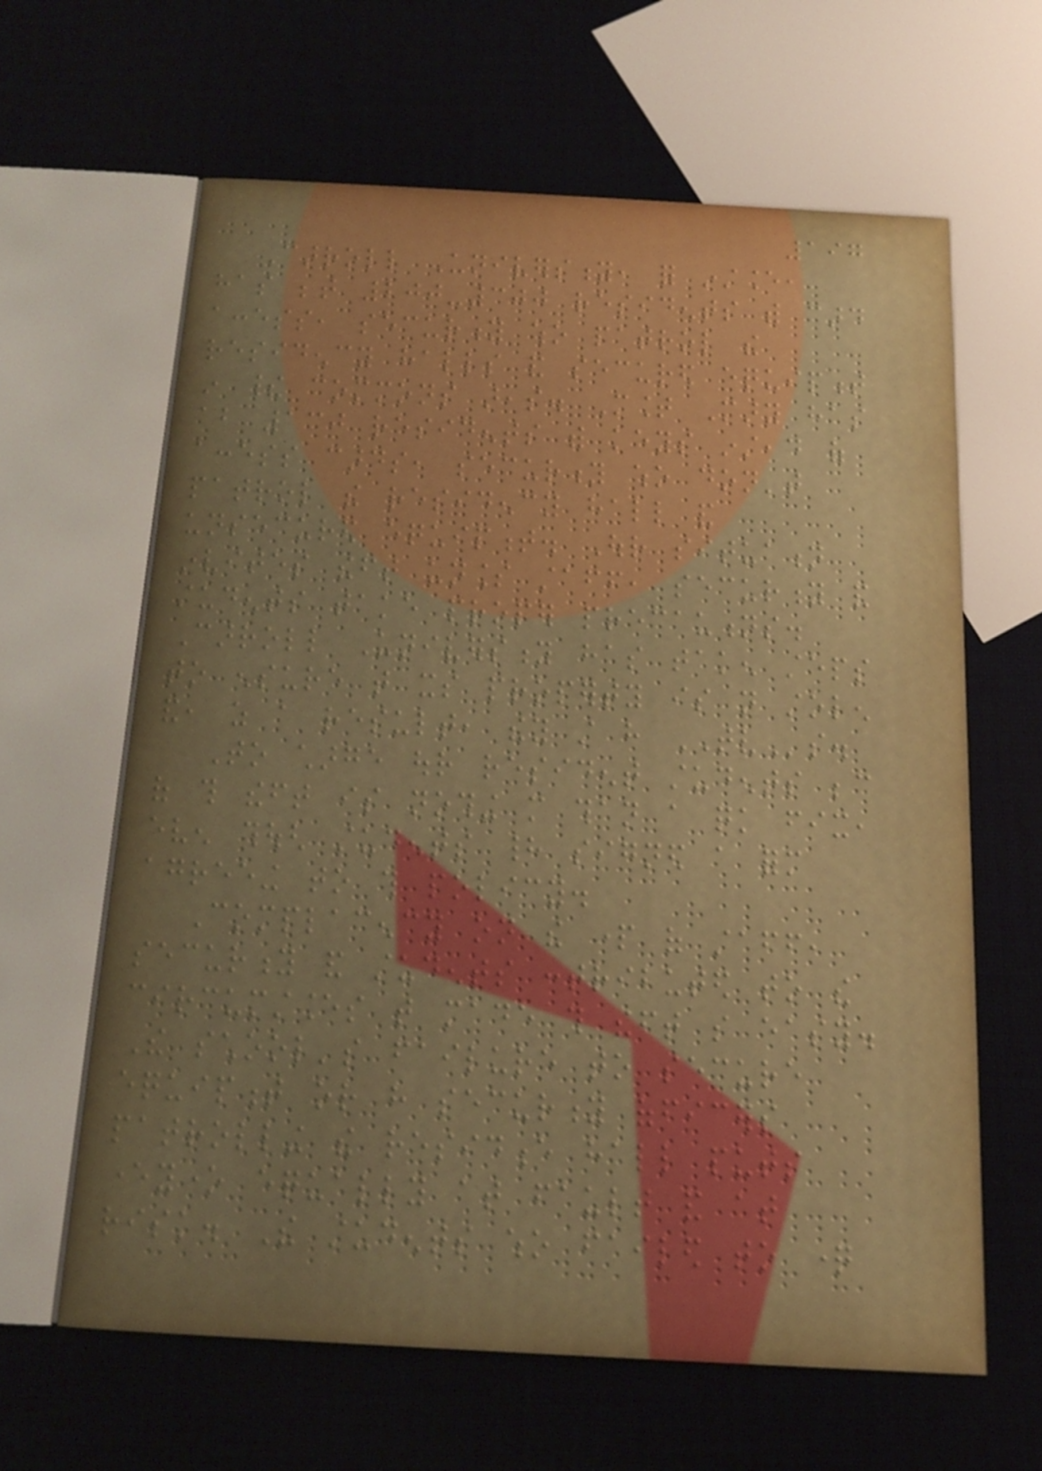197
Carroll University, for instance,
has between 200-300 residents with card
access, security who patrol the
residency halls and secured equipment
in their commons areas. Mount Mary has
about 130 residents with keys instead of
access cards, security who don't
patrol the residency hall and
unsecured equipment. Our situation
invites theft unless staff, security and
students take proper precautions.
Carroll University has taken steps
to ensure that its property is not stolen
and, as a result, they still have TVs.
To charge our resident students because
of this theft is nothing more than a quick fix,
even though students had signed a form
agreeing to this policy.
Complacency on the part of staff,
security and students contributed to the
circumstances that made this theft so easy.
The school's failure to secure
equipment or have security officers
patrolling the residence hall puts
everyone equally at fault and at
risk. The students who failed to question
